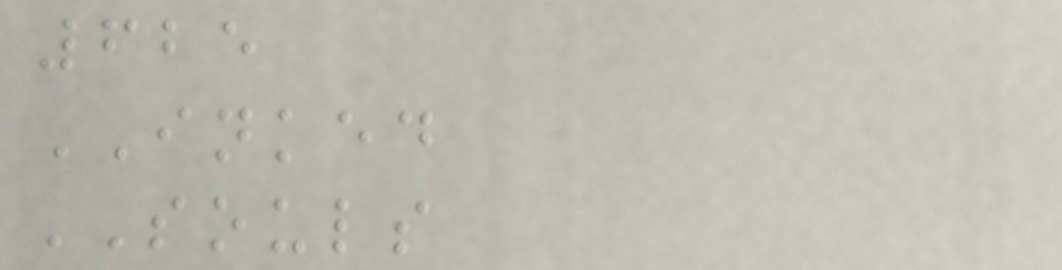625
INKED
SOULS
